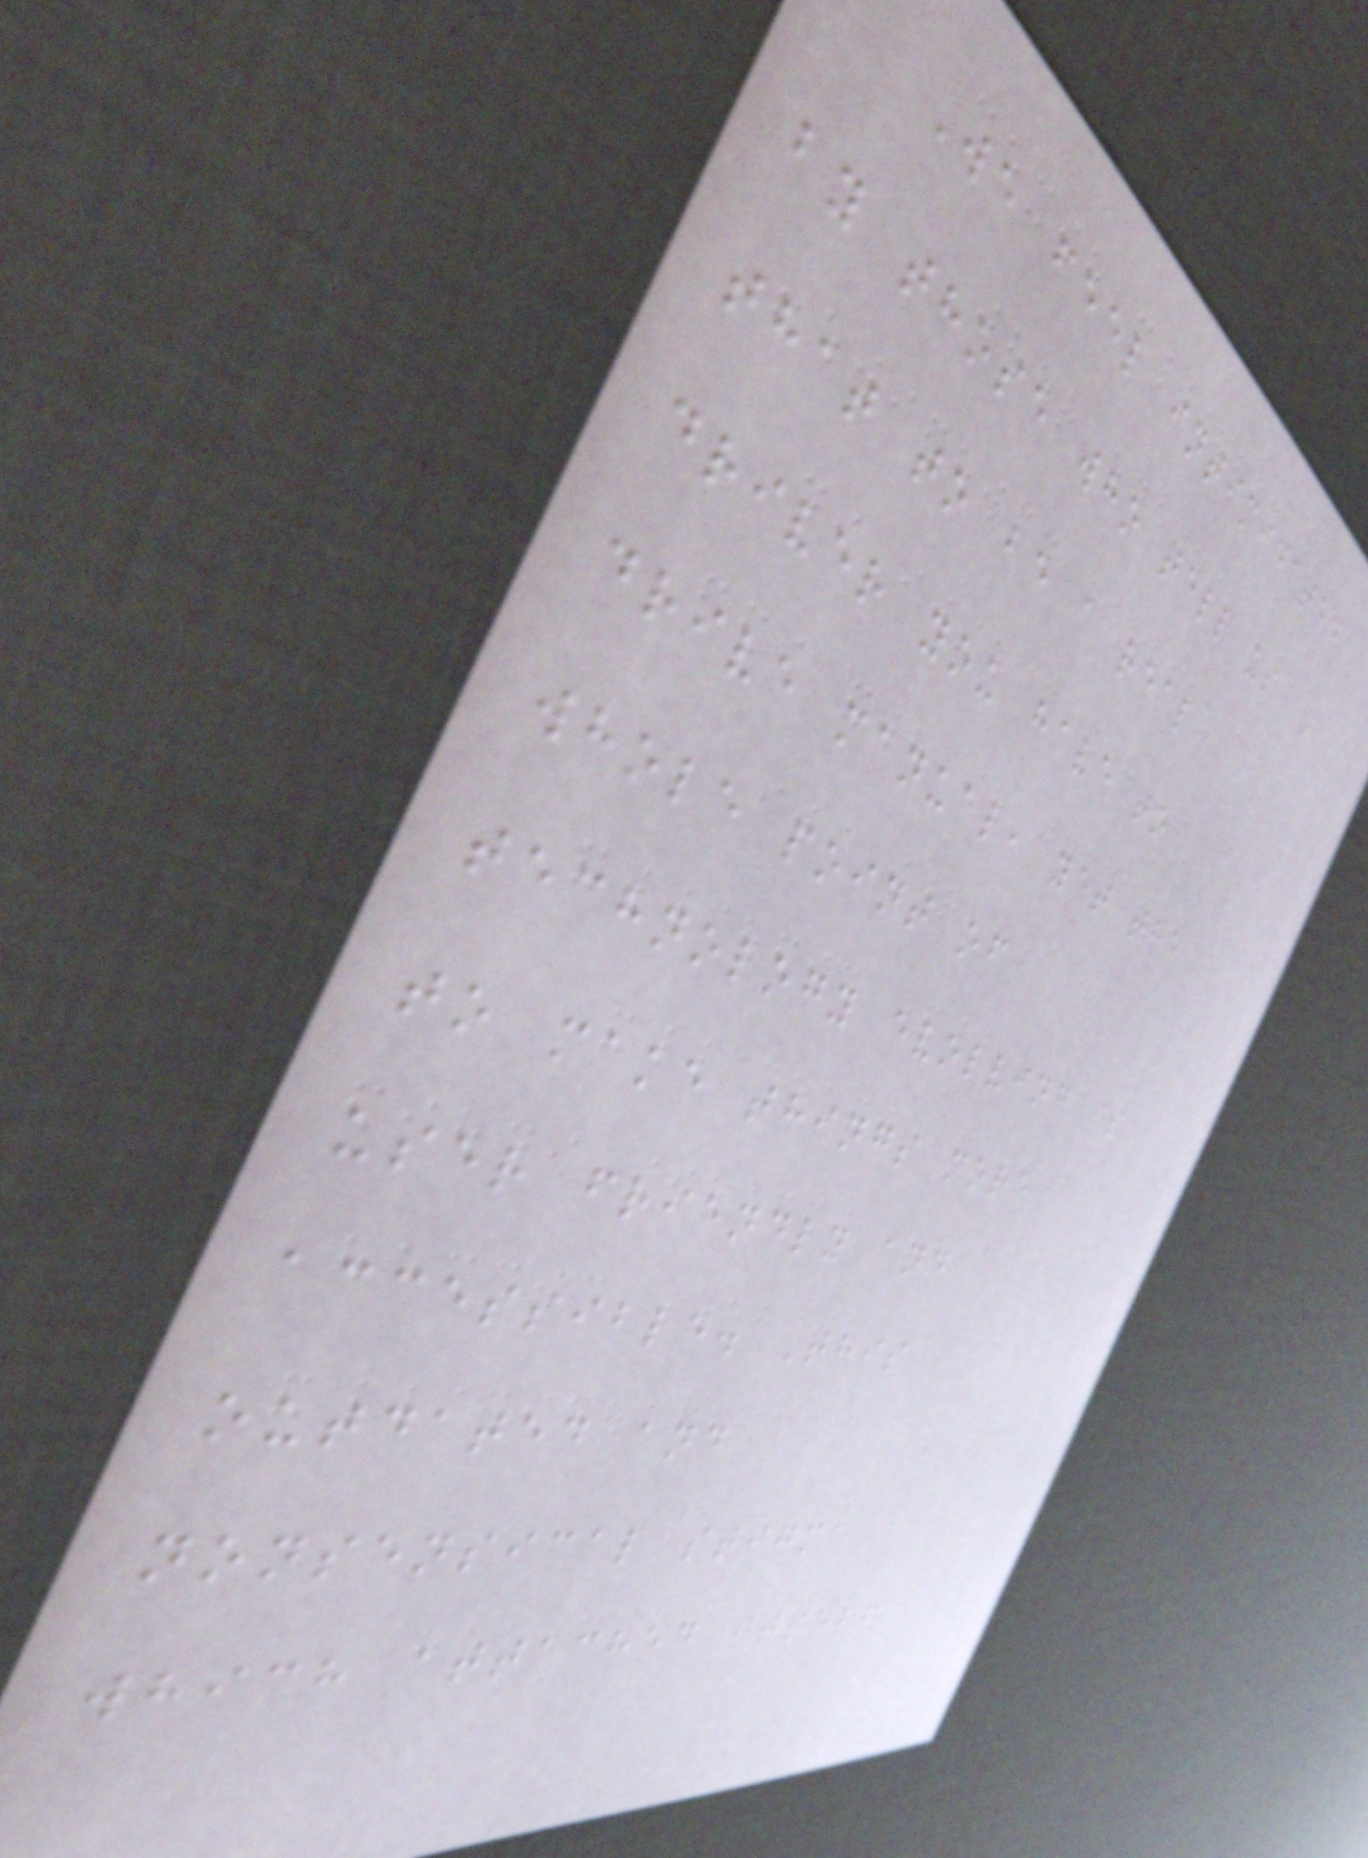We feel intimidated
by those who tell us
that to be a real
driver you have to
drive manual, yet the
whole point of
technology evolving is
to make things more
user friendly and
accessible. This
outdated and
nonsensical stigma
which attached itself
